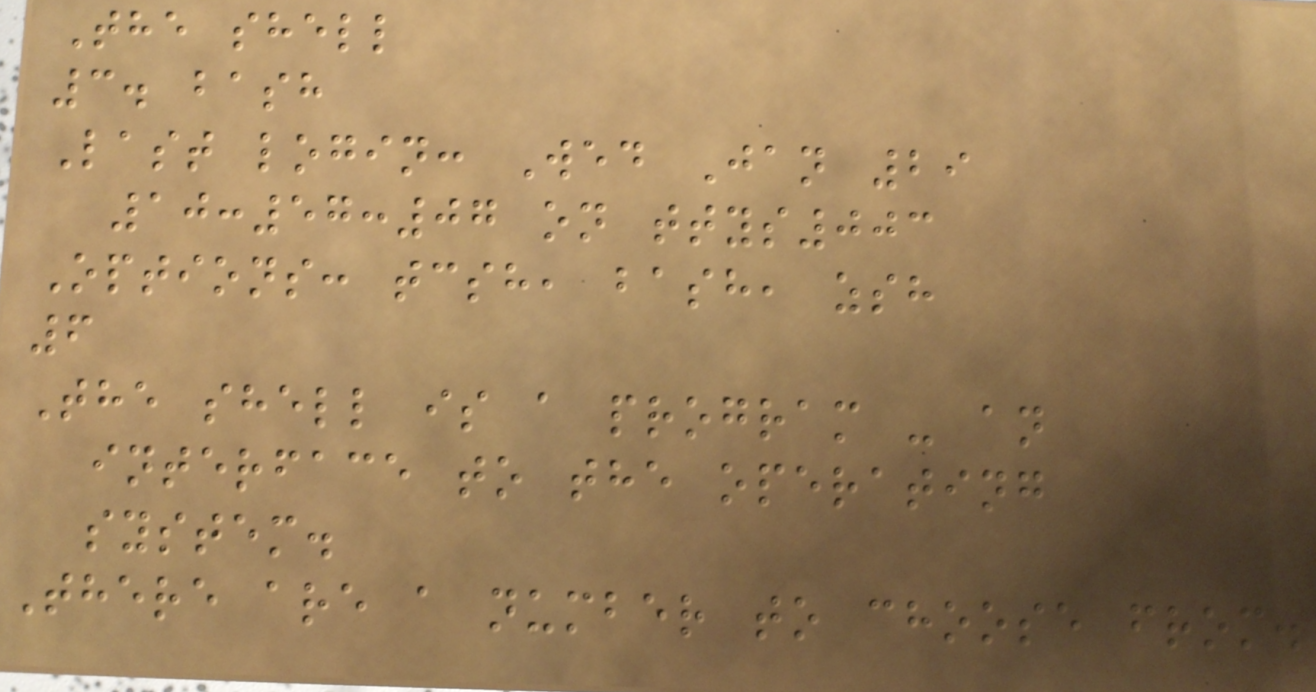The shell
3. bash
Last login: Wed Jan 29
10:57:07 on ttys003
Options: tcsh, bash, zsh
6
The shell is a program - an
interface to the operating
system.
There are a number to choose from.
